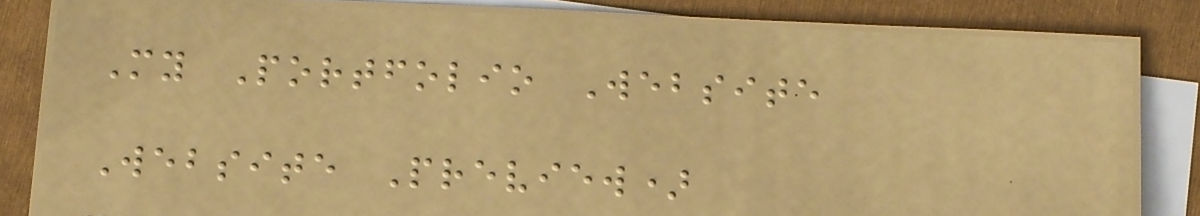My Portfolio Website
Website Preview)
